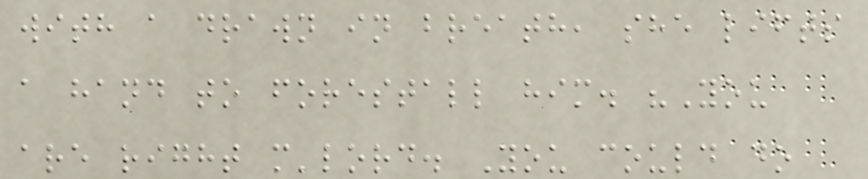with a drawn in breath, she lifts
a hand to forestall him. "You
are right m'lord. You could do
